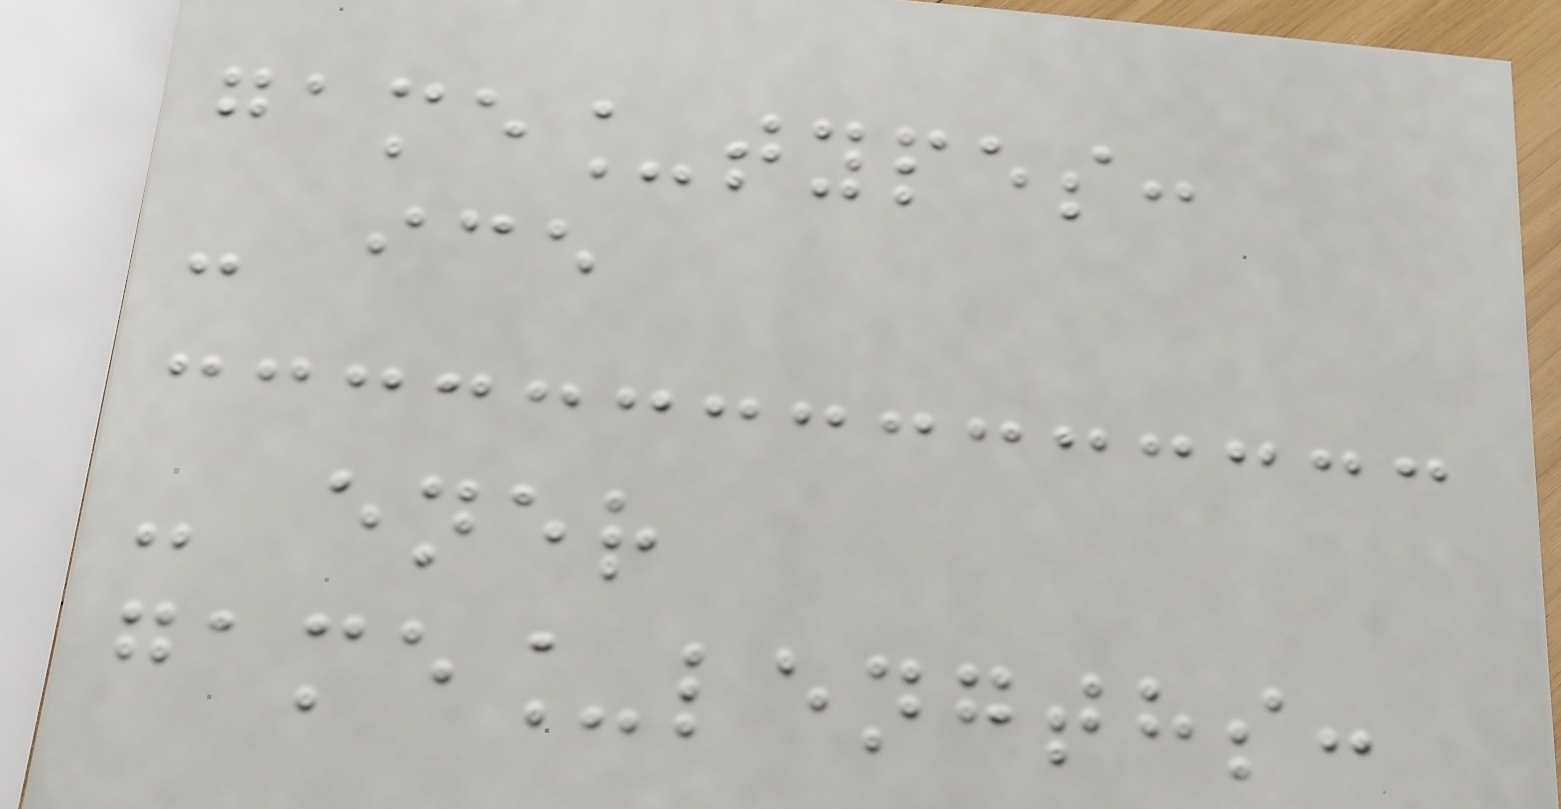game_types:
- ice
- ener
game_lengths:
